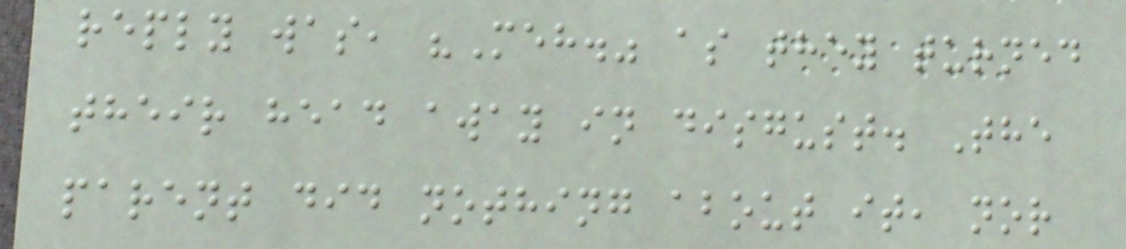reply was, "Meh." as they turned
their head away in disgust. The
parent did nothing about it, nor
